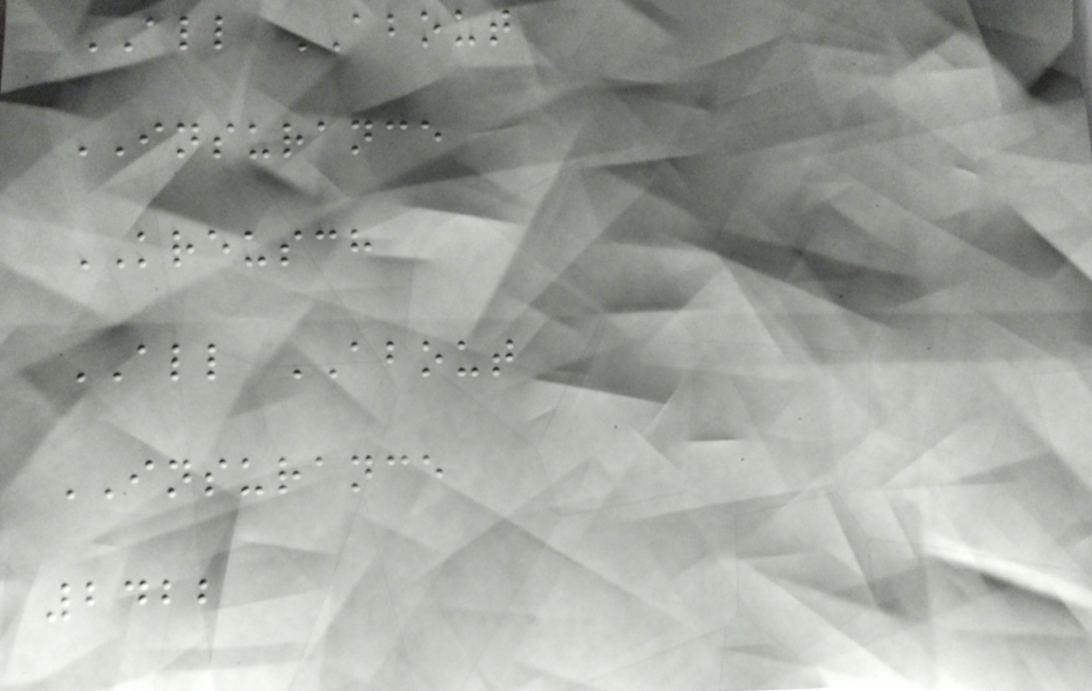ALL ABOUT
INSURANCE
KREUSCH
ALL ABOUT
INSURANCE
2422
